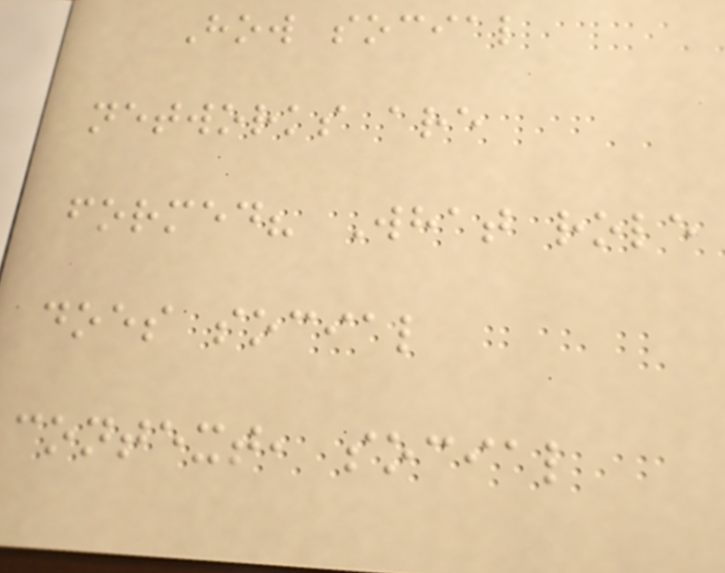How social
networks are
formed? What role
does social
context, social
